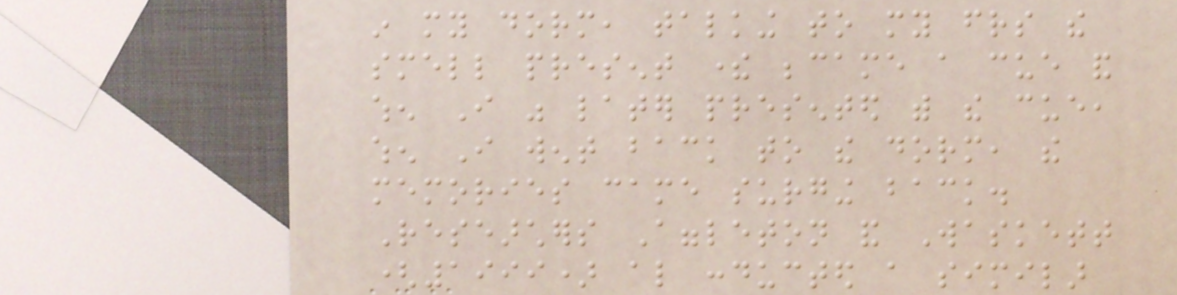in my dorm, talking to my friends the
smell present there became a cue and
when I was later presented with the cue,
when I went back to the dorm, the
memories came surging back.
Researchers Aggleton and Waskett
(1999) also conducted a similar
